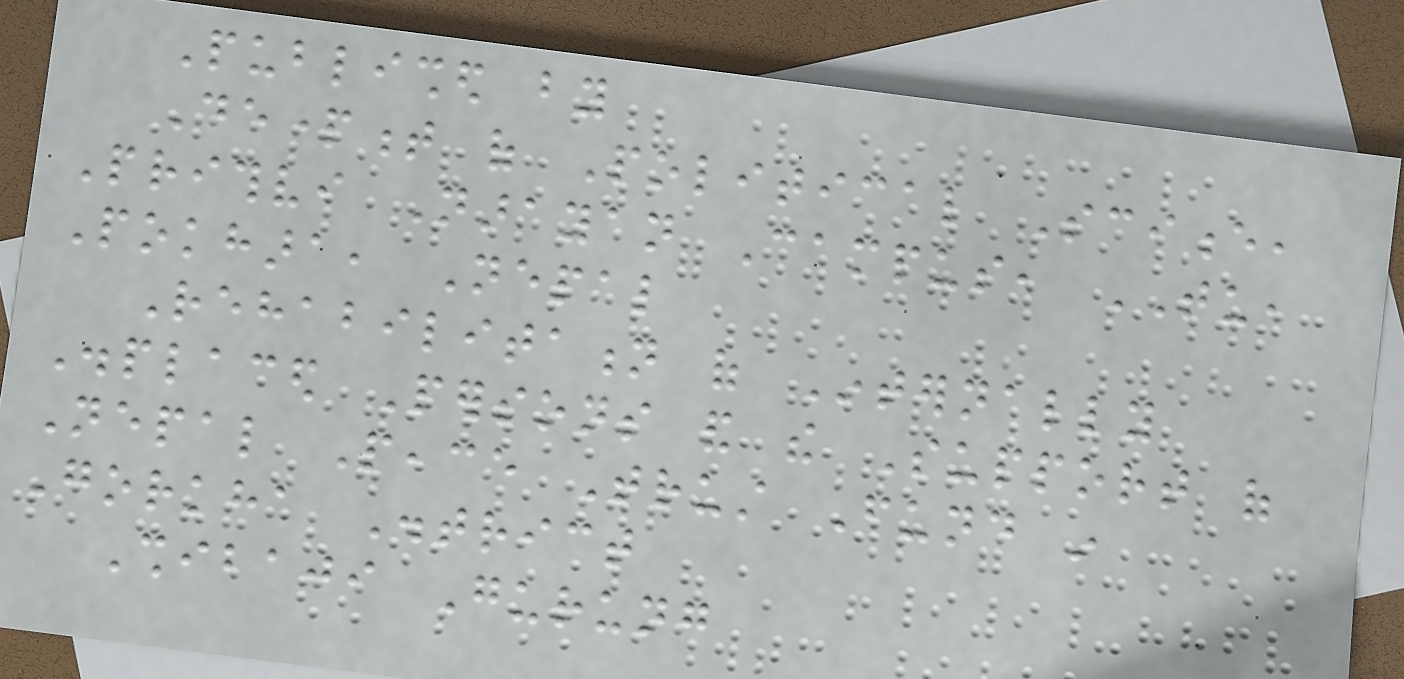Published by
Department of Political Science,
Prithvi Narayan Campus, TU,
Pokhara, Nepal
Rehabilitation of Internally
Displaced Persons and the Support of
Nepal Peace Trust Fund in
Gorkha District
Shibaji Gurung
